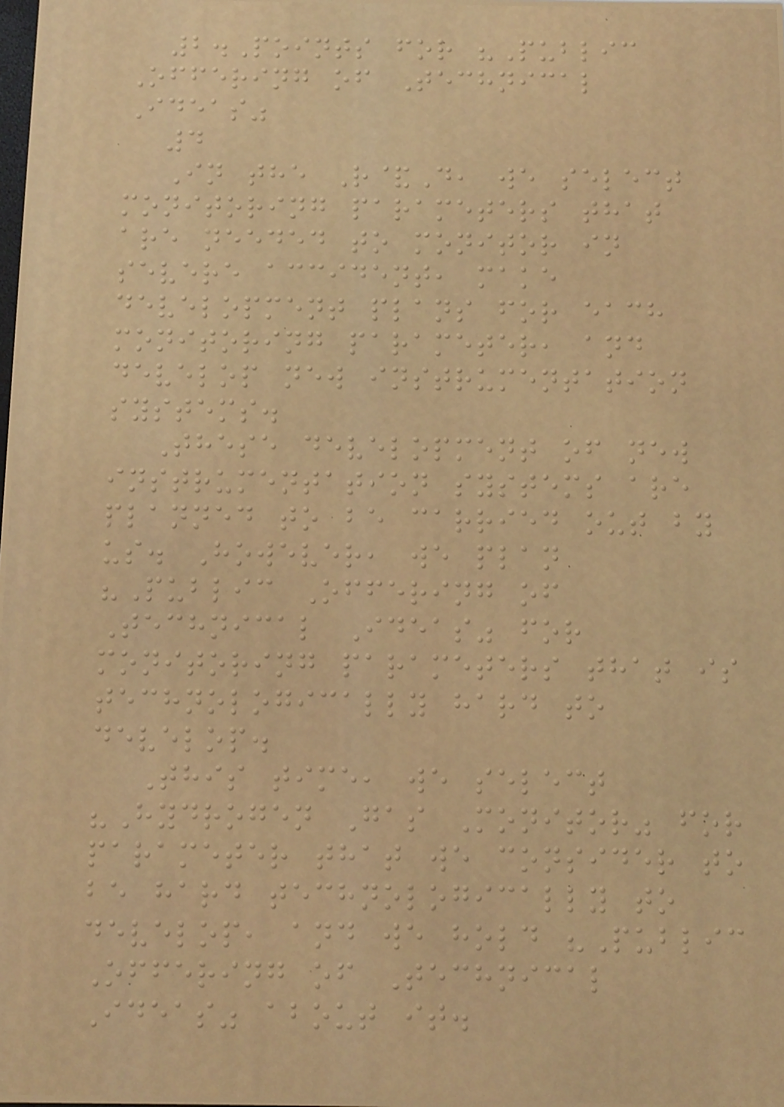2.Points for "Public
Offering of Technical
Ideas"
4
In the R&D, we select
monitoring parameters that
are needed to monitor in
severe accident, make
development plans for each
monitoring parameter, and
develop new instrumentation
systems.
These development of new
instrumentation systems are
planned to be carried out by
us. However, we plan
"Public Offering of
Technical Ideas" for
monitoring parameters that is
technologically hard to
develop.
This time, we select
"Hydrogen Gas Monitor" for
parameter that we consider to
be hard technologically to
develop, and we hold "Public
Offering of Technical
Ideas" about it.
